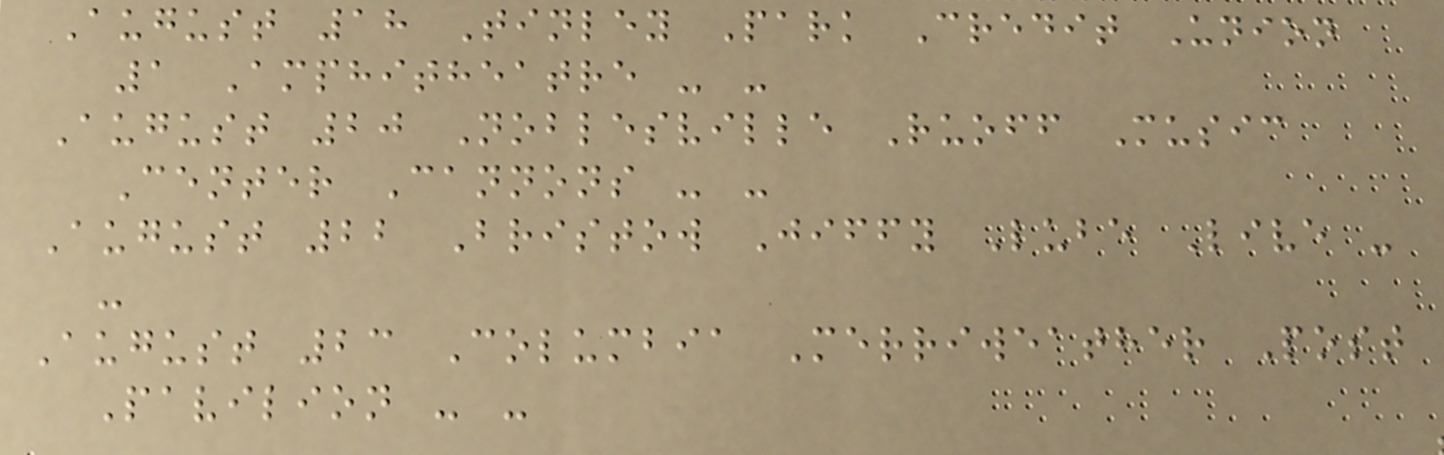August 18 Tinley Park Credit Union
1 Amphitheatre - -
August 20 Noblesville Ruoff Music
Center Cannons - -
August 22 Bristow Jiffy Lube Live -
-
August 23 Columbia Merriweather Post
Pavilion - -
